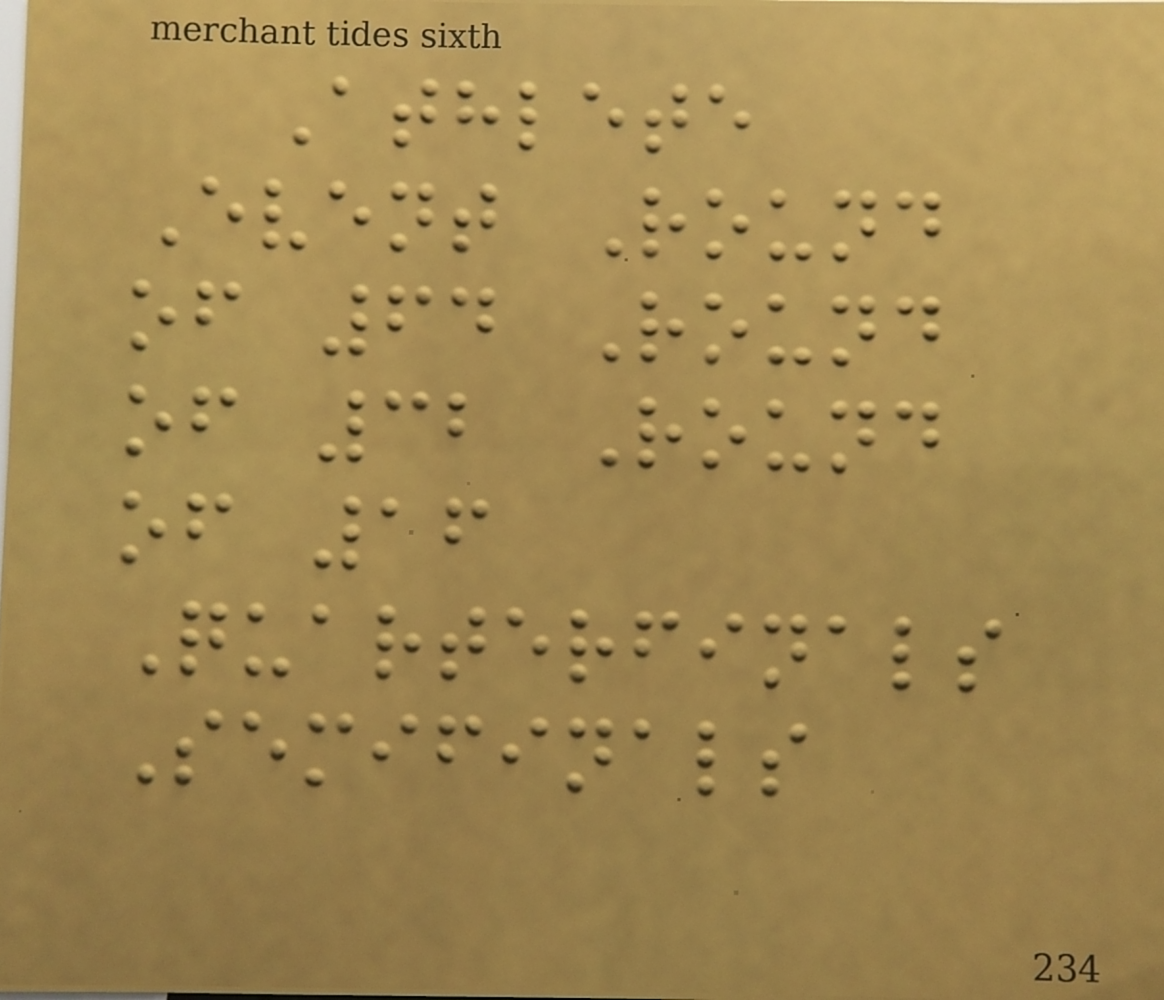Athlete
Event Round
of 64 Round
of 32 Round
of 16
Quarterfinals
Semifinals
